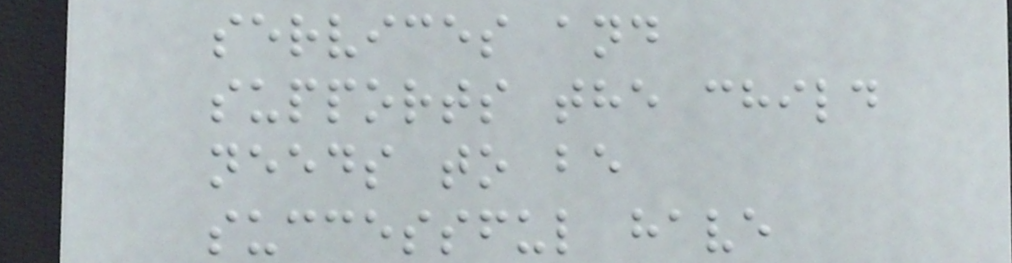services and
supports the child
needs to be
successful have
